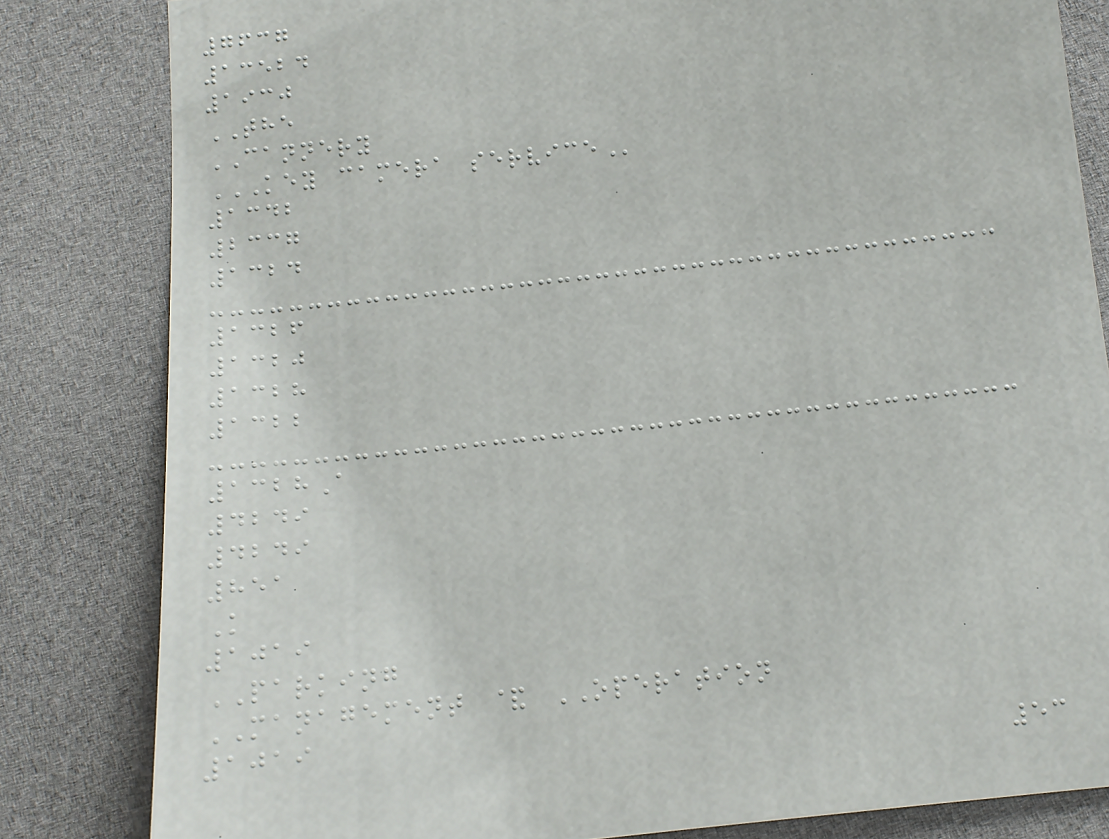7637
13524
1930
THE
CANNERY
KEY CAMERA SERVICE
1342
2337
1324
1326
1320
1328
1322
1328A
4249
4249
851
K
1019
PARKING
MANAGEMENT & OPERATION
1019
53
